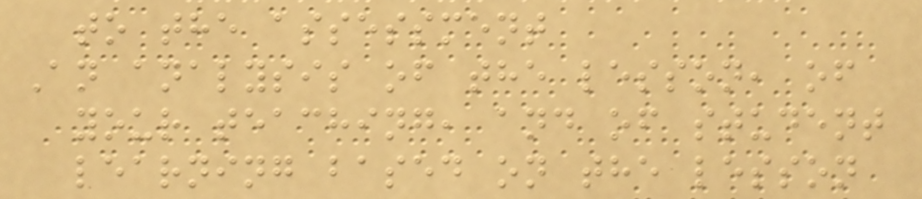to the assessment
An analysis of the lesson, of
your teaching, and of student
learning based on the lesson
